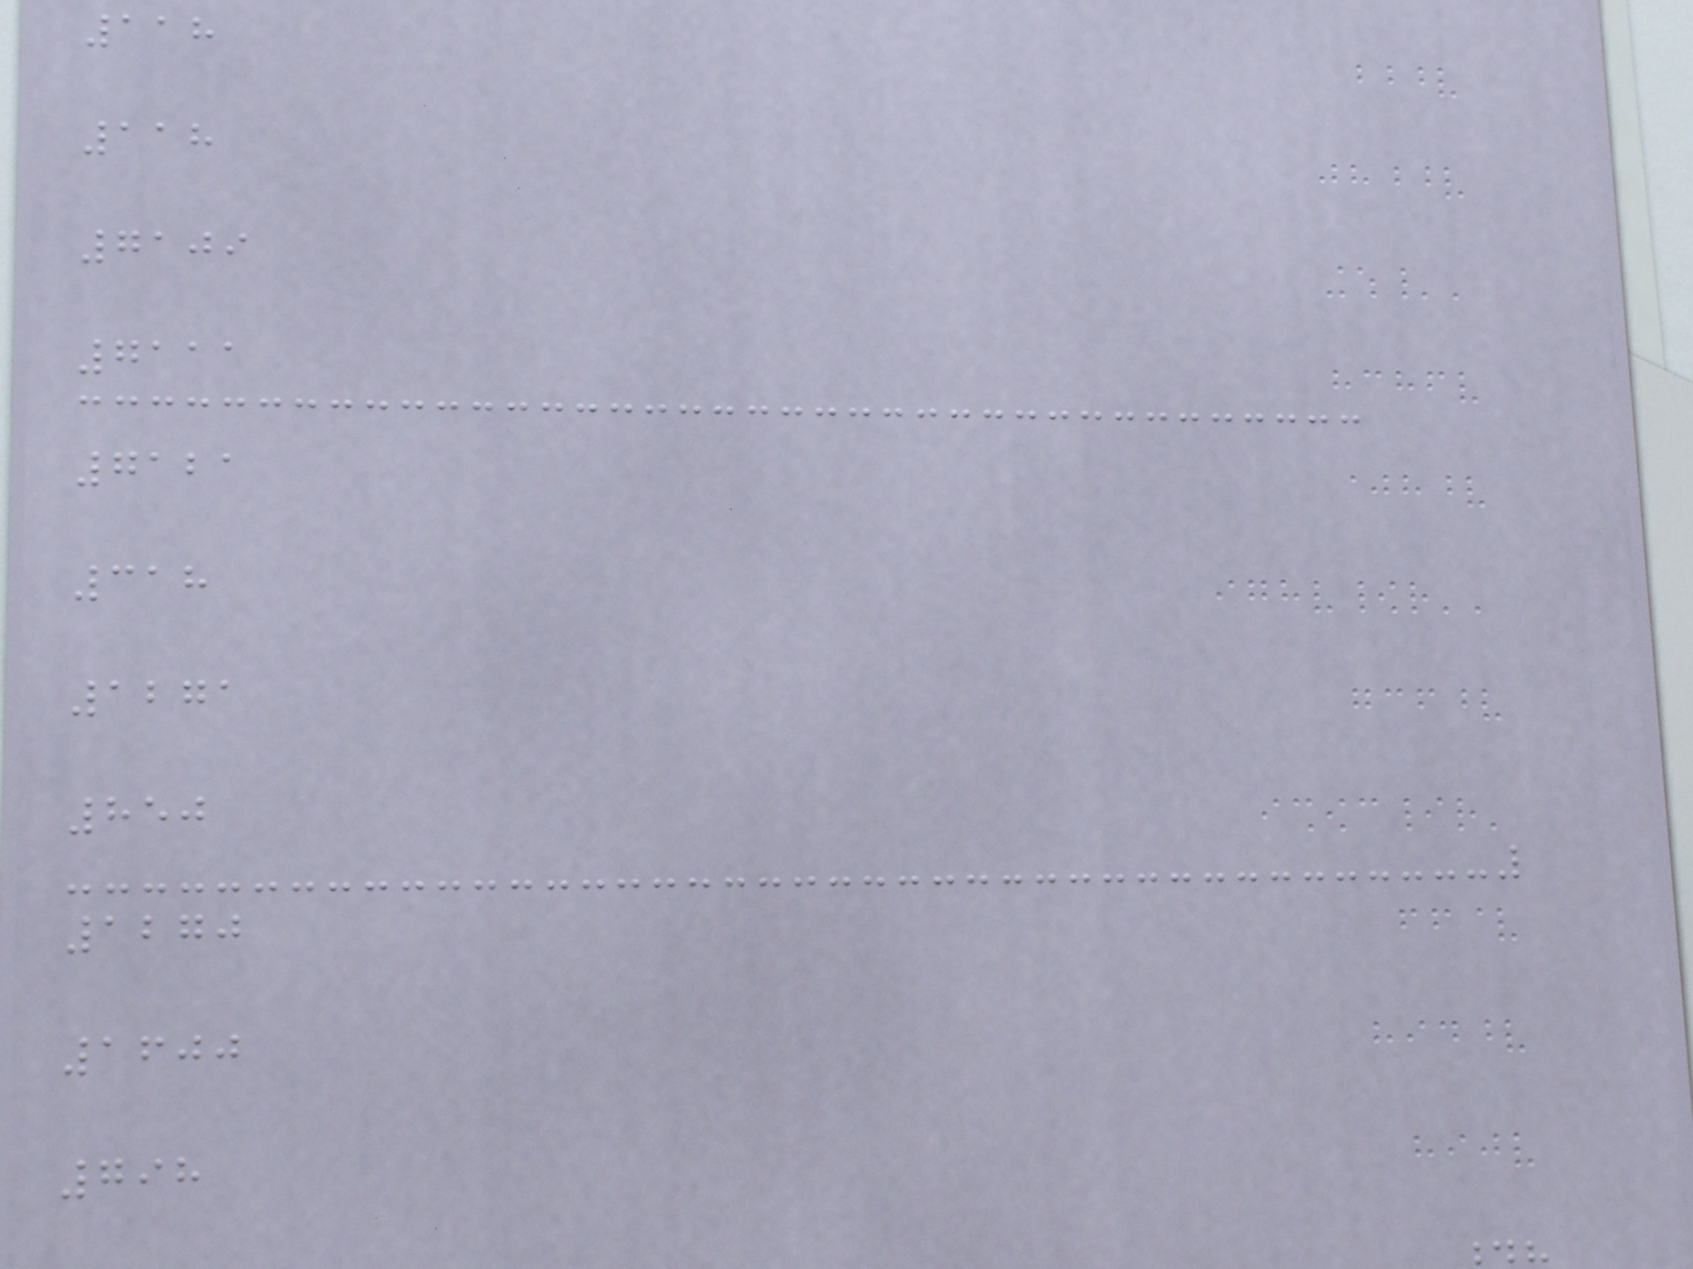118
118
7109
7111
7121
318
1271
850
1270
1600
798
